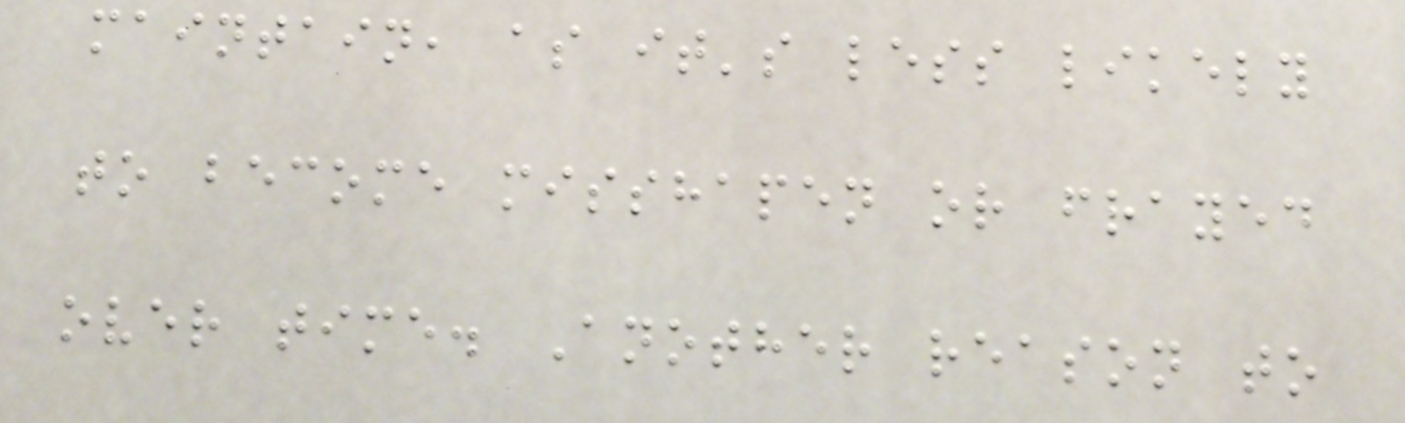maintain, as it's less likely
to become misshapen or frayed
over time. Another reason to
